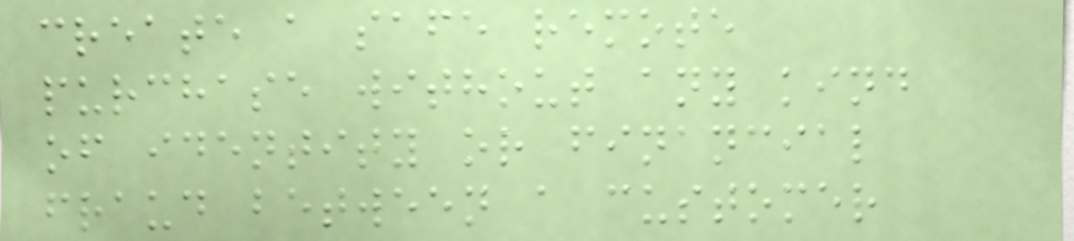create a safe remote
purchase without any kind
of identity or financial
fraud between a customer
